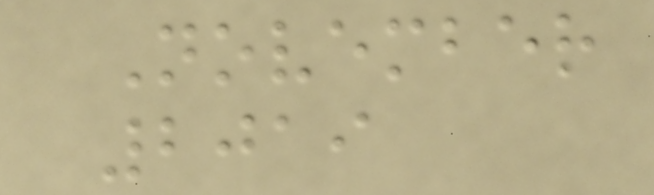November
2019
